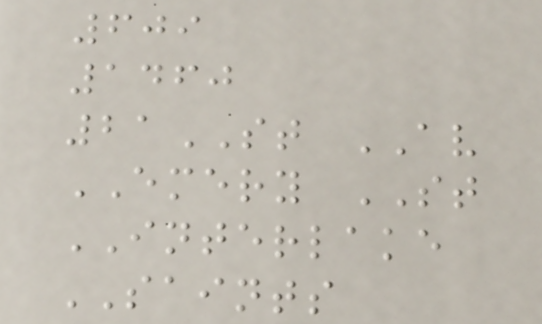609
1460
21ST AV
EMERY ST
INTERLAKE
SAINTS
